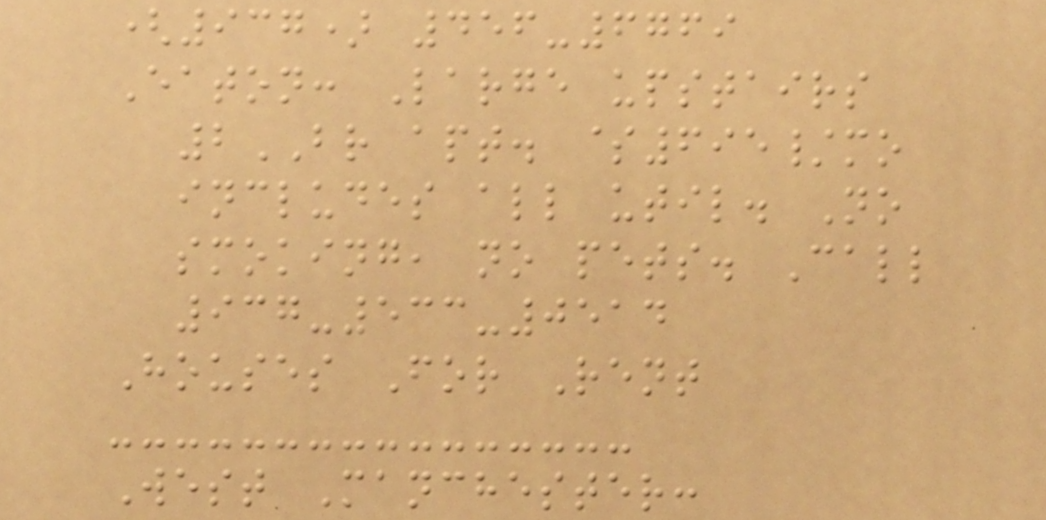(937) 456-6769
Eaton: Large upstairs
2BR apt. $695/mo
includes all util. No
smoking, no pets. Call
937-533-0514
Houses For Rent
West Manchester:
